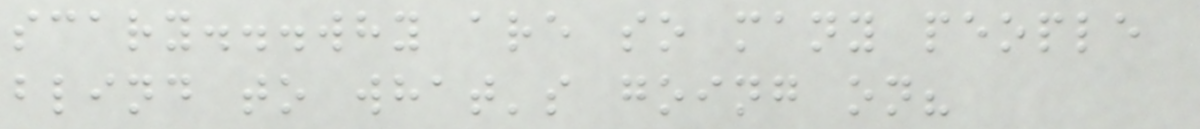scary...why are so many people
blind to what's going on?
